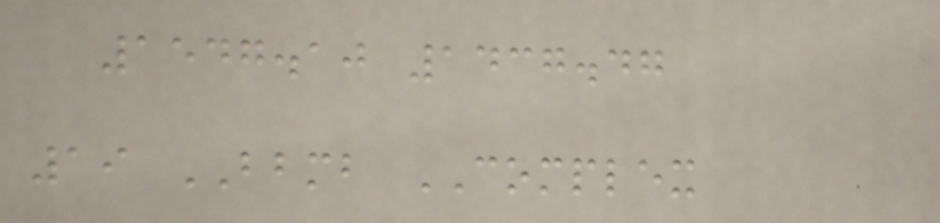1547.10 1437.47
19 BBMB COMPLEX
